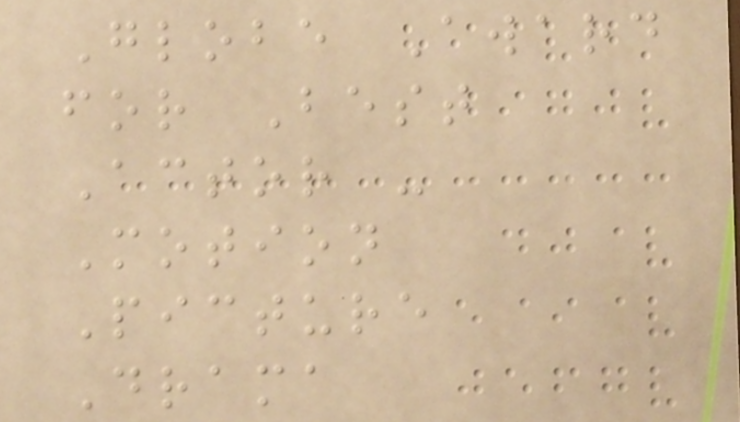Globe Award
for Best
Actor -
Motion
Picture
Drama
